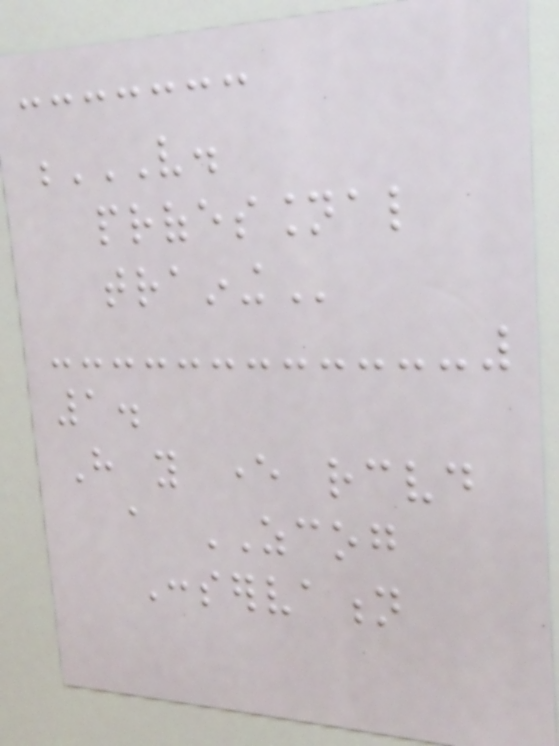V.
PROFESSIONAL
TRAINING
1.
Have you ever received
a ZCOG
Conservation
